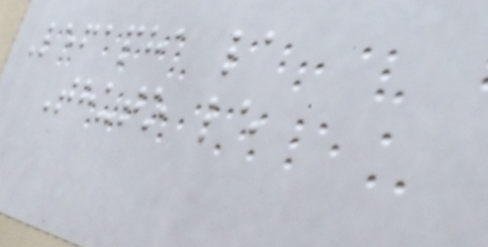Lefapha la
Thuto le
